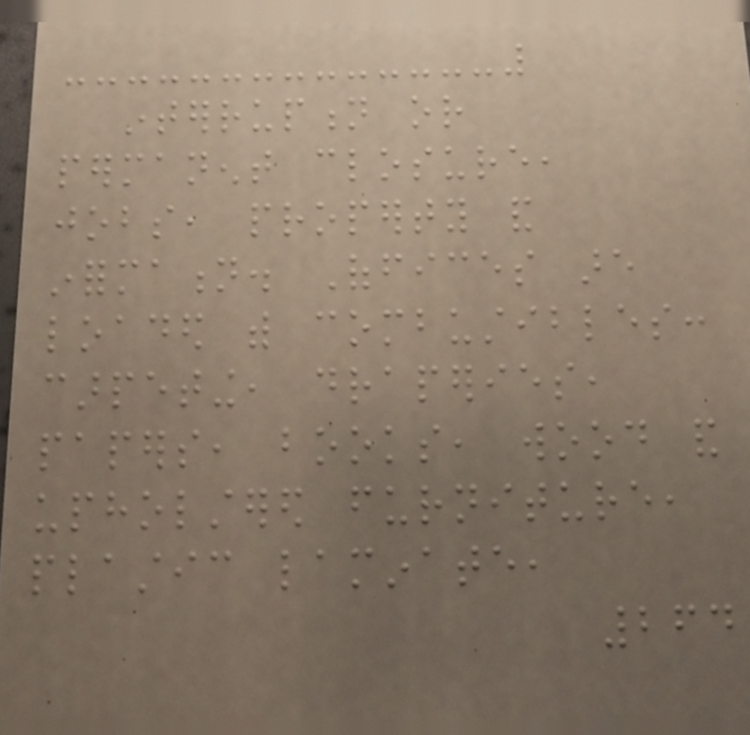interruption or
permanent closure,
jobs, property and
information. Offices are
loaded with combustibles:
carpeting, draperies,
papers, books, wood and
upholstered furniture,
plastic laminate,
264
